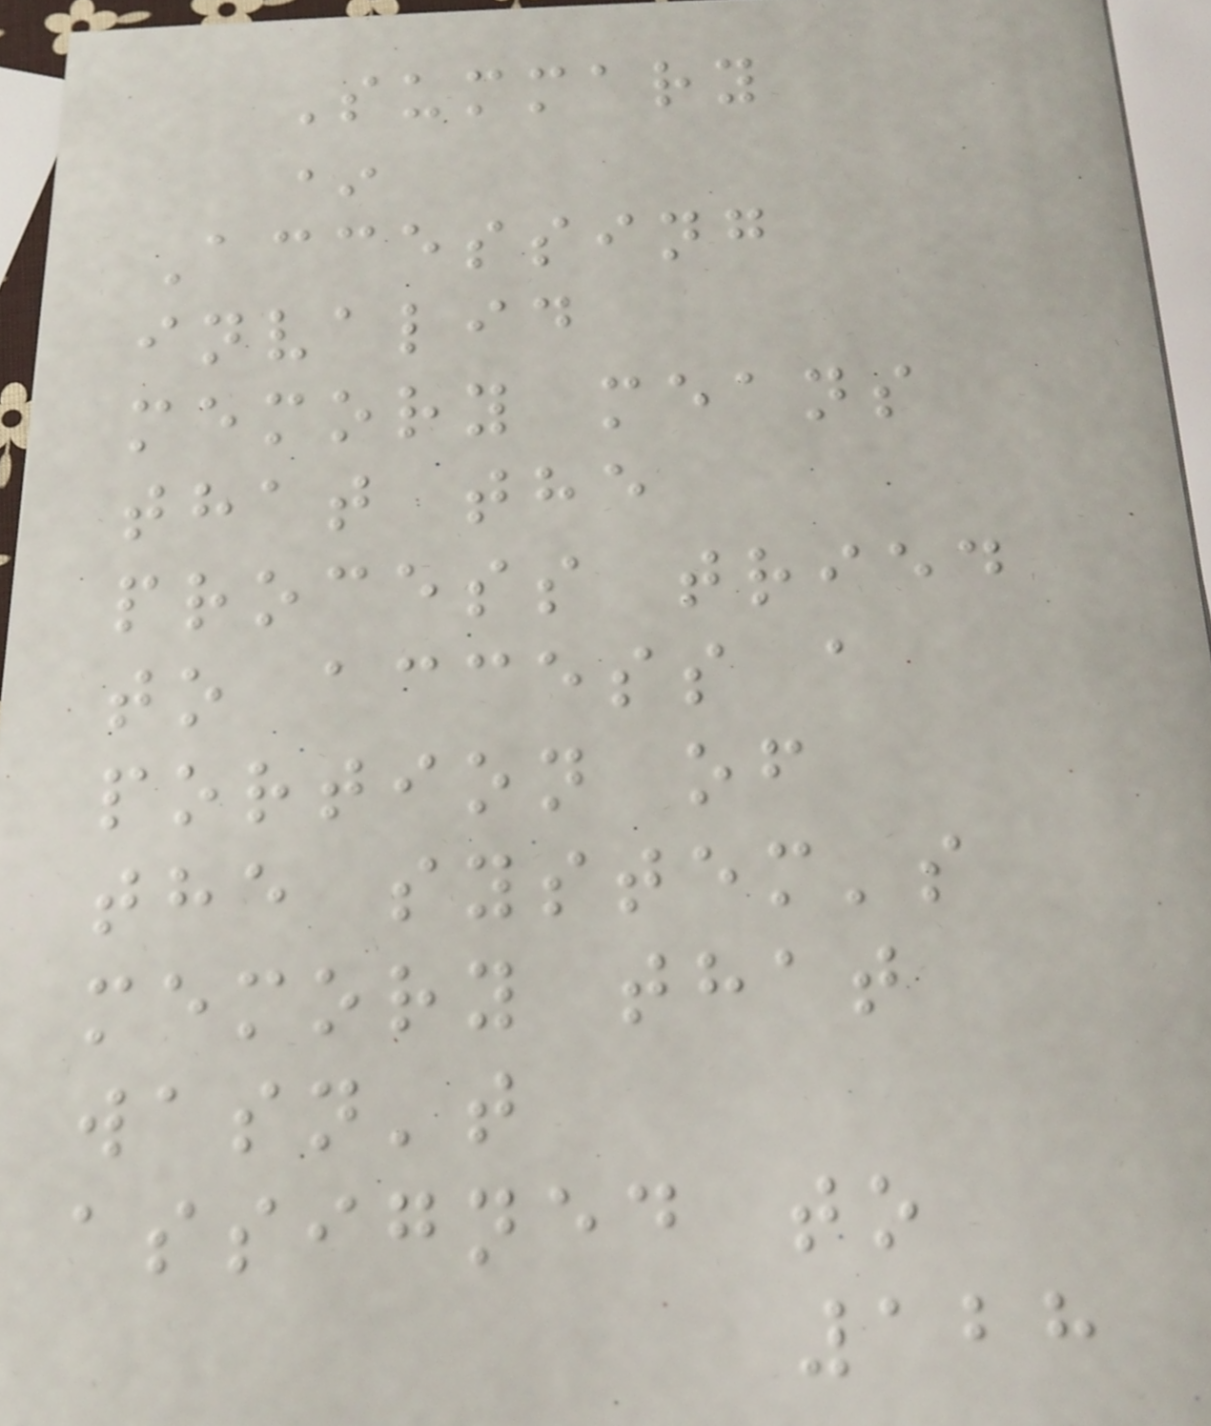Summary
*
Accessing
invalid
memory means
that the
process tried
to access a
portion of
the system's
memory that
wasn't
assigned to
128
